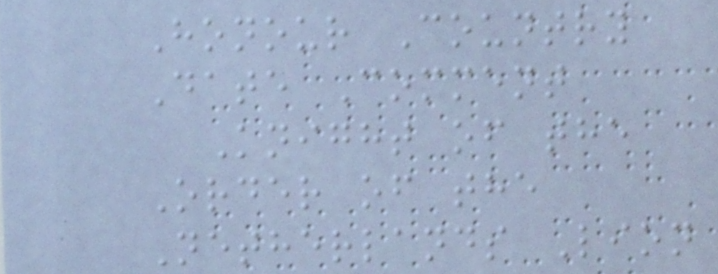Honour Country
Date Comment
Knight of the
Order of the
Netherlands Lion
